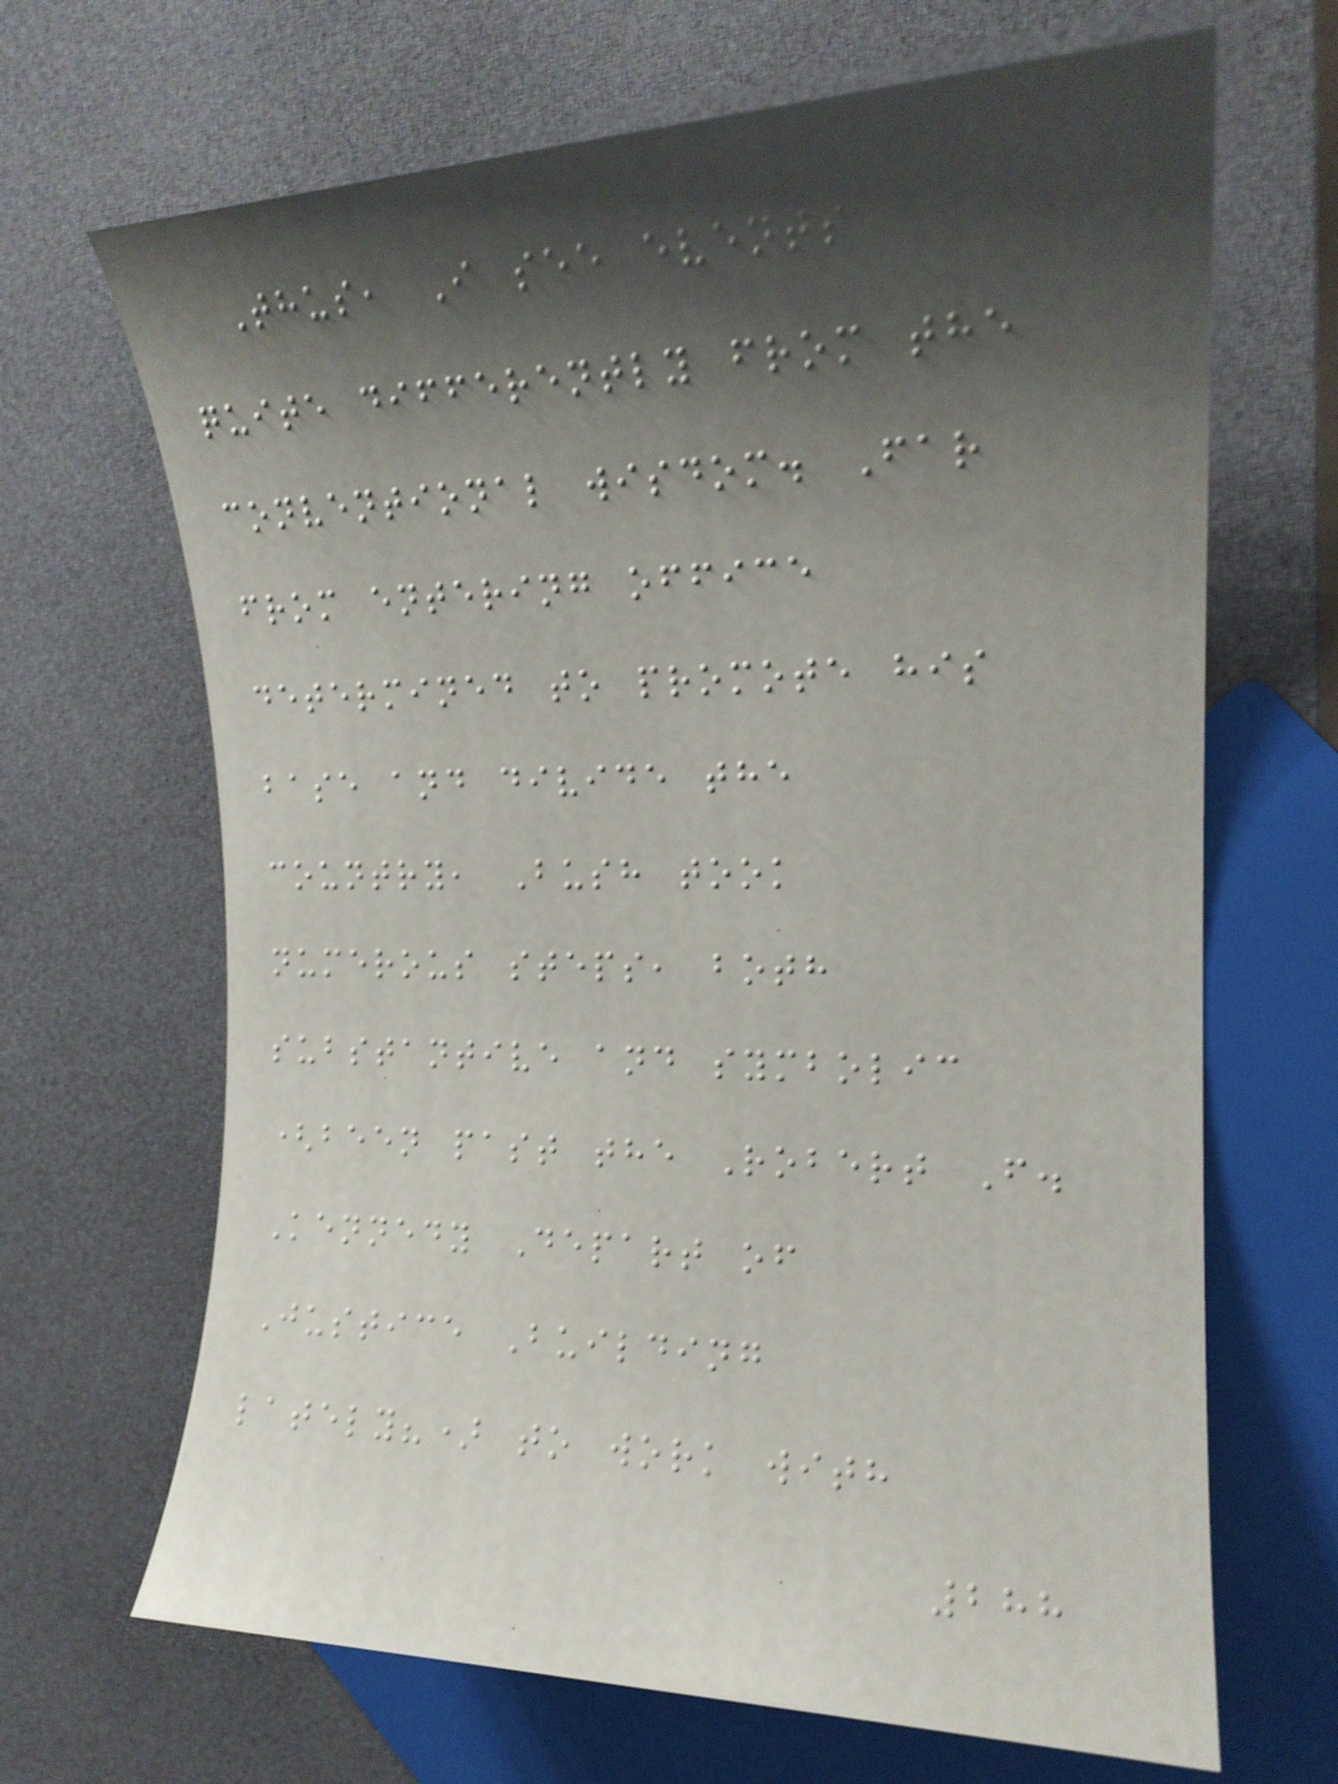Thus, I see events
quite differently from the
conventional wisdom. Far
from entering office
determined to promote his
base and divide the
country, Bush took
numerous steps, both
substantive and symbolic
(been past the Robert F.
Kennedy Depart of
Justice Building
lately?) to work with
288
